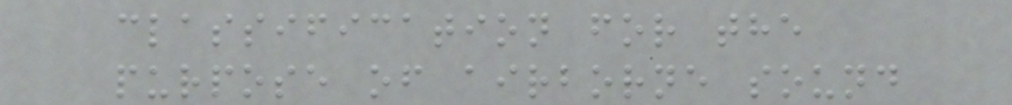classification for the
purpose of airborne sound
